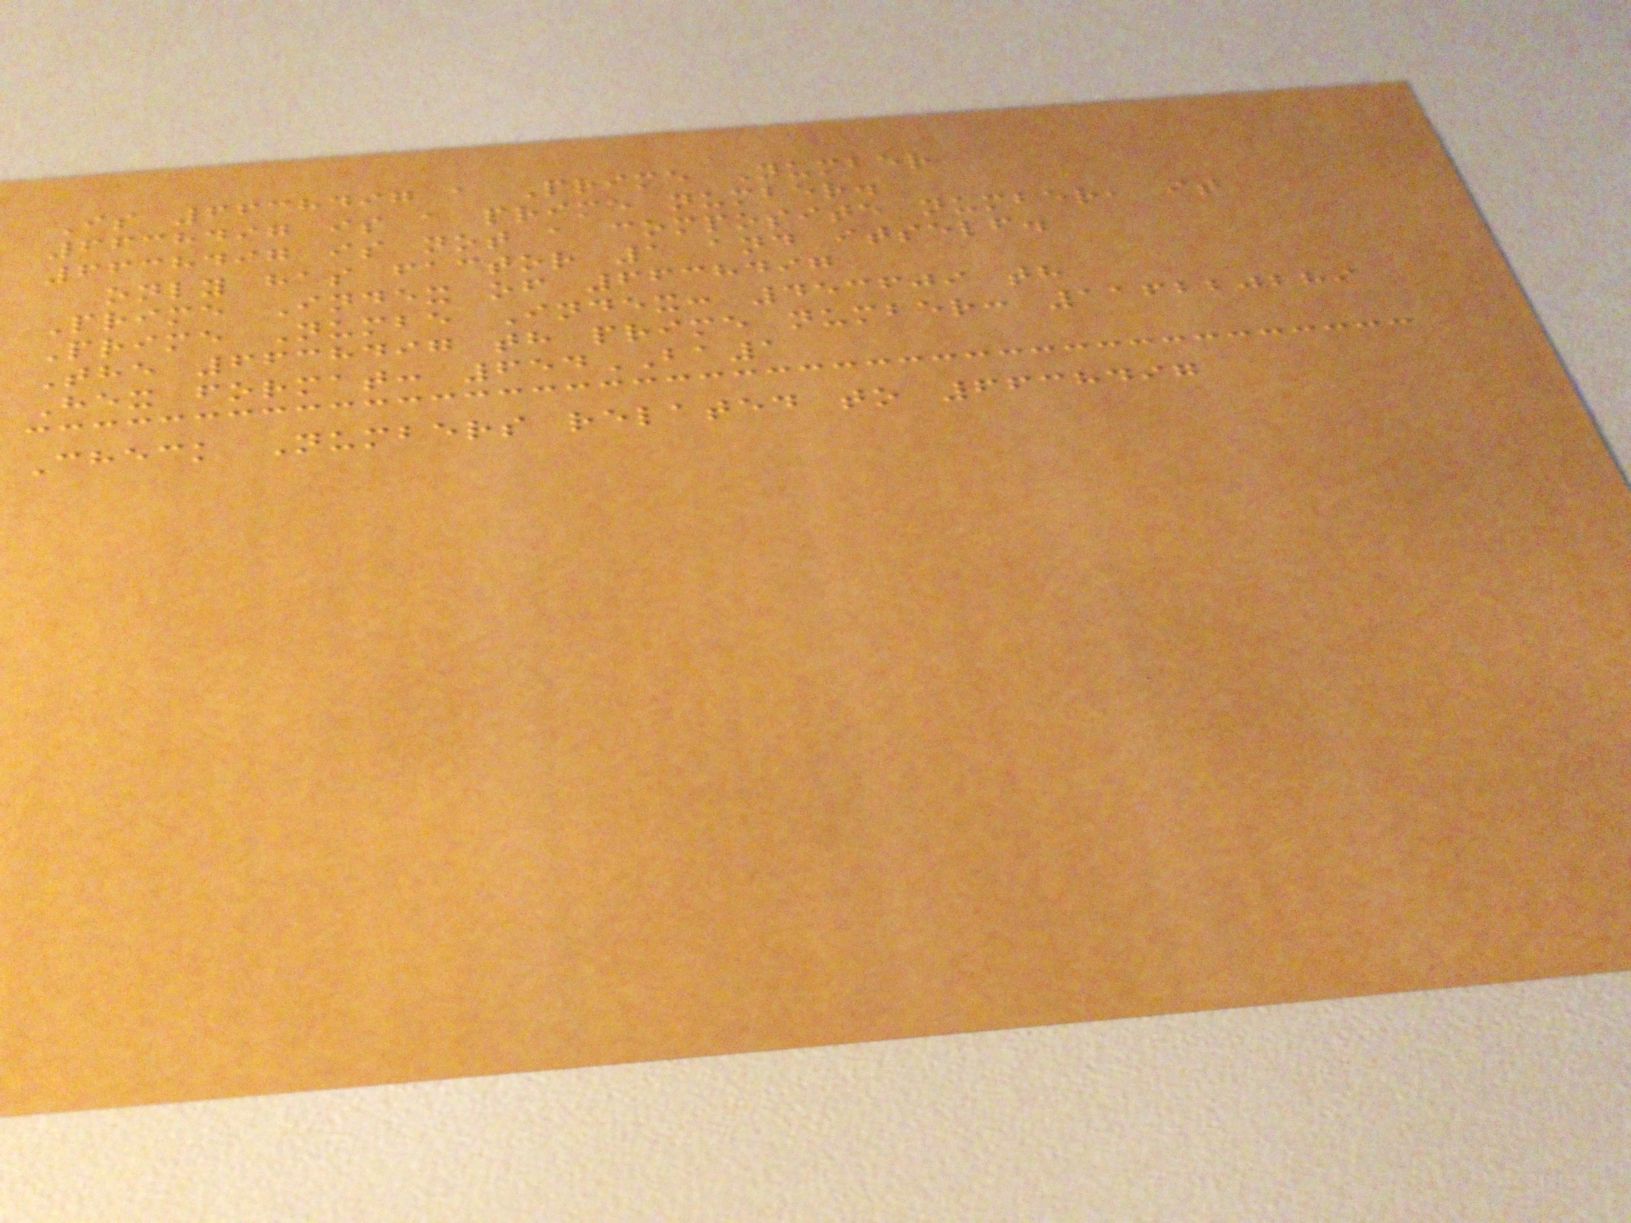Is 6638497 a Prime Number
6638497 is a prime number.
6638497 is not a composite number, it
only has factor 1 and itself.
Prime Index of 6638497
Prime Numbe Index: 453609 th
The 6638497 th prime number: 116220289
Hex format: 654BA1
Check Numbers related to 6638497
